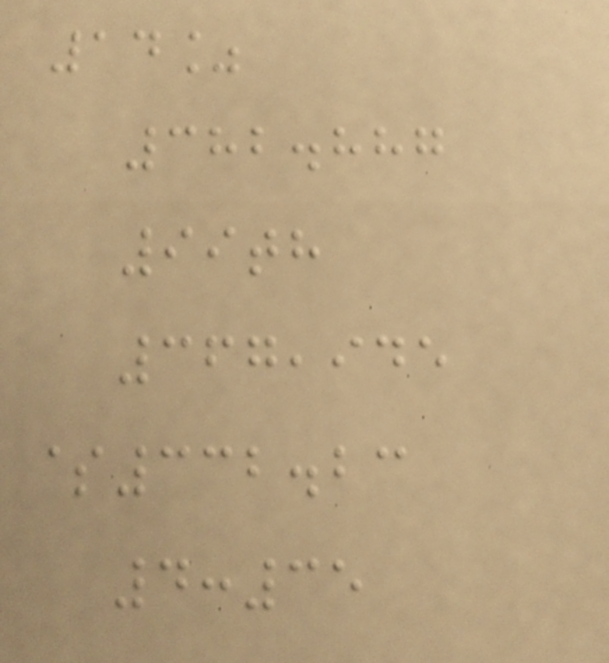14%
382.887
99th
367,945
$332.23
4:35
